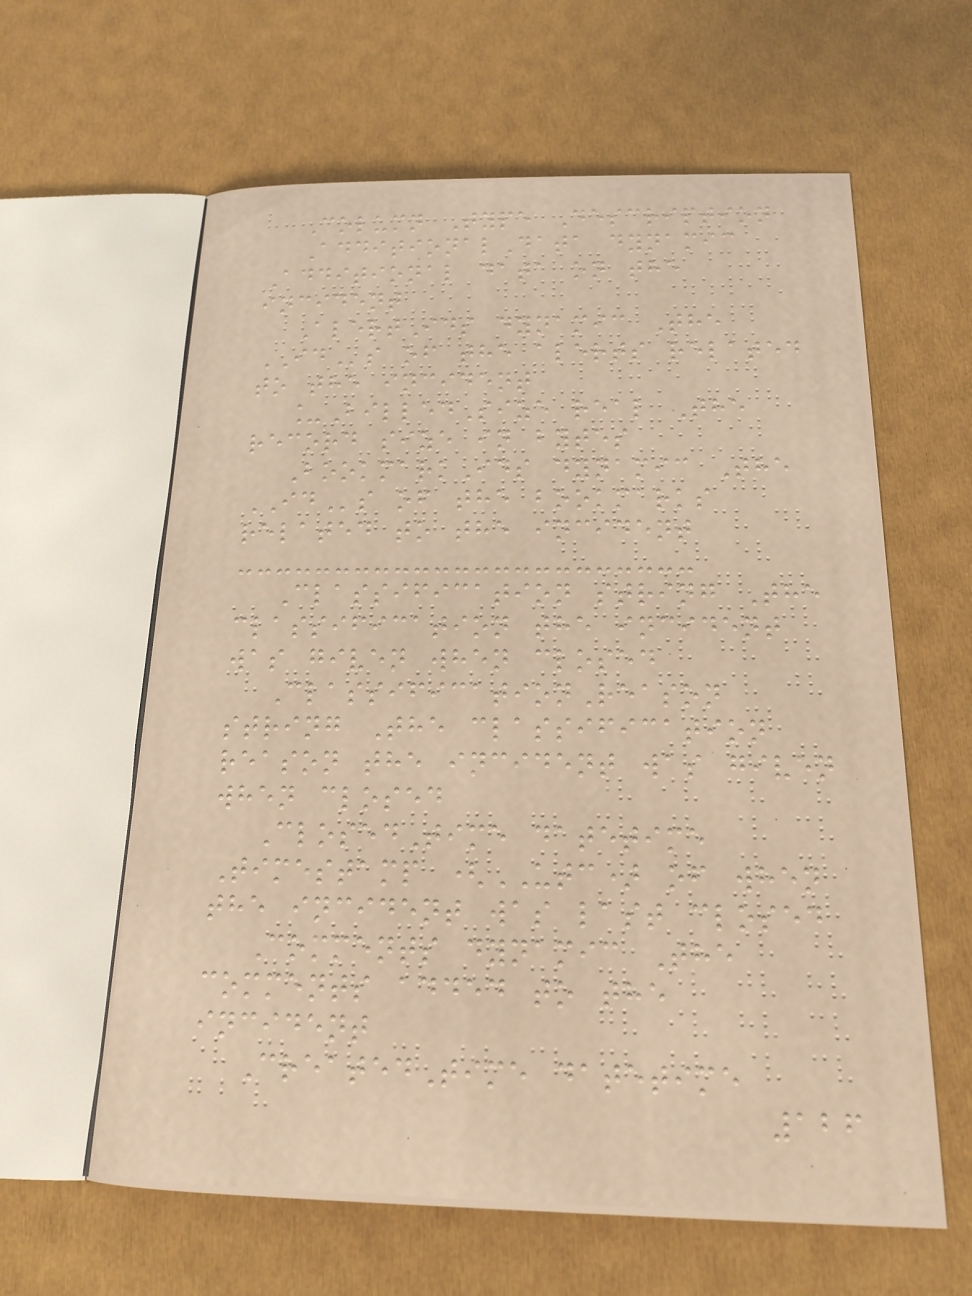Column Type Description
AdditionalData dynamic
Additional data on the
incident
AlertIds dynamic The
IDs of the alerts related
to the incident
_BilledSize real The
record size in bytes
BookmarkIds dynamic The
IDs of the bookmarks
related to the incident
Classification string The
classification the incident
was given when closed
ClassificationReason
string The classification
reason the incident was given
when closed
ClosedTime datetime
Timestamp (UTC) of when
the incident was last closed
Comments dynamic The
comments added to the
incident
CreatedTime datetime
126
